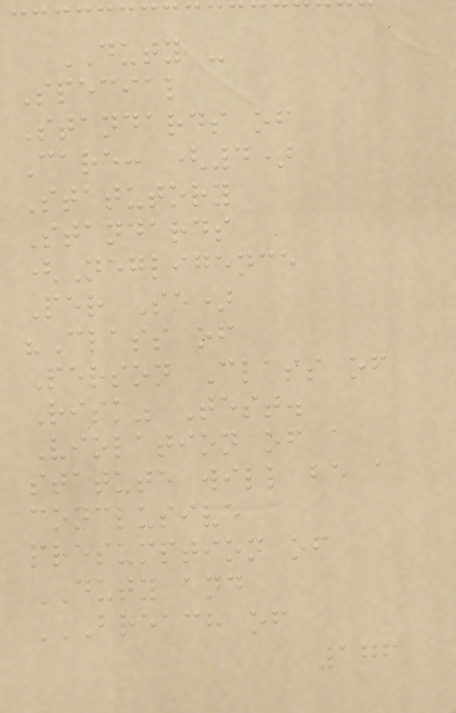DUTY -
Special
Standards of
Care: (4)
Statutory
Standards
(Negligence
Per Se)
"Class of
Person Class of
Risk" Test.
Violation of a
statute will be a
conclusive
presumption of
DUTY and
BREACH OF
176
